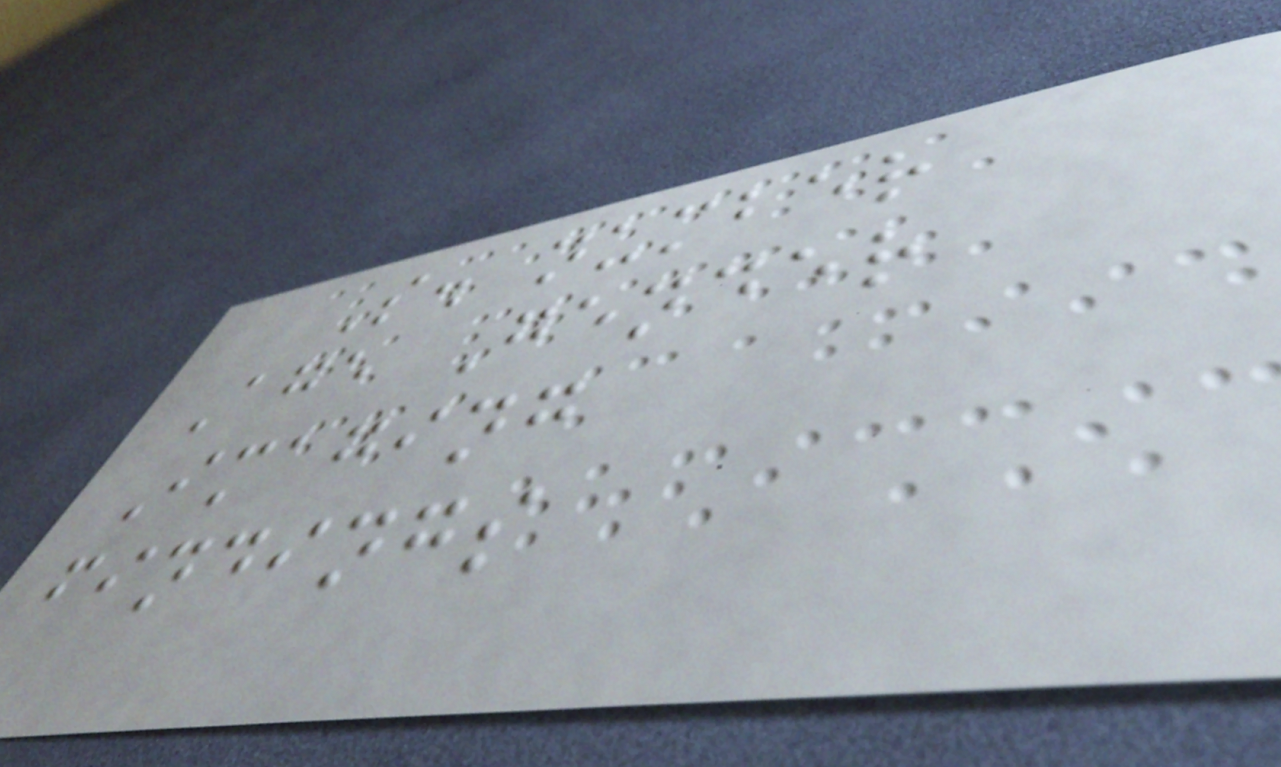S. number
Age Gender
Imaging
findings
